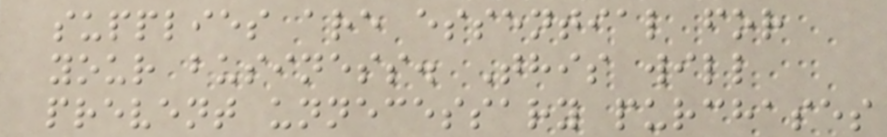supplies are essential for
your business. This will
prevent unnecessary purchases
